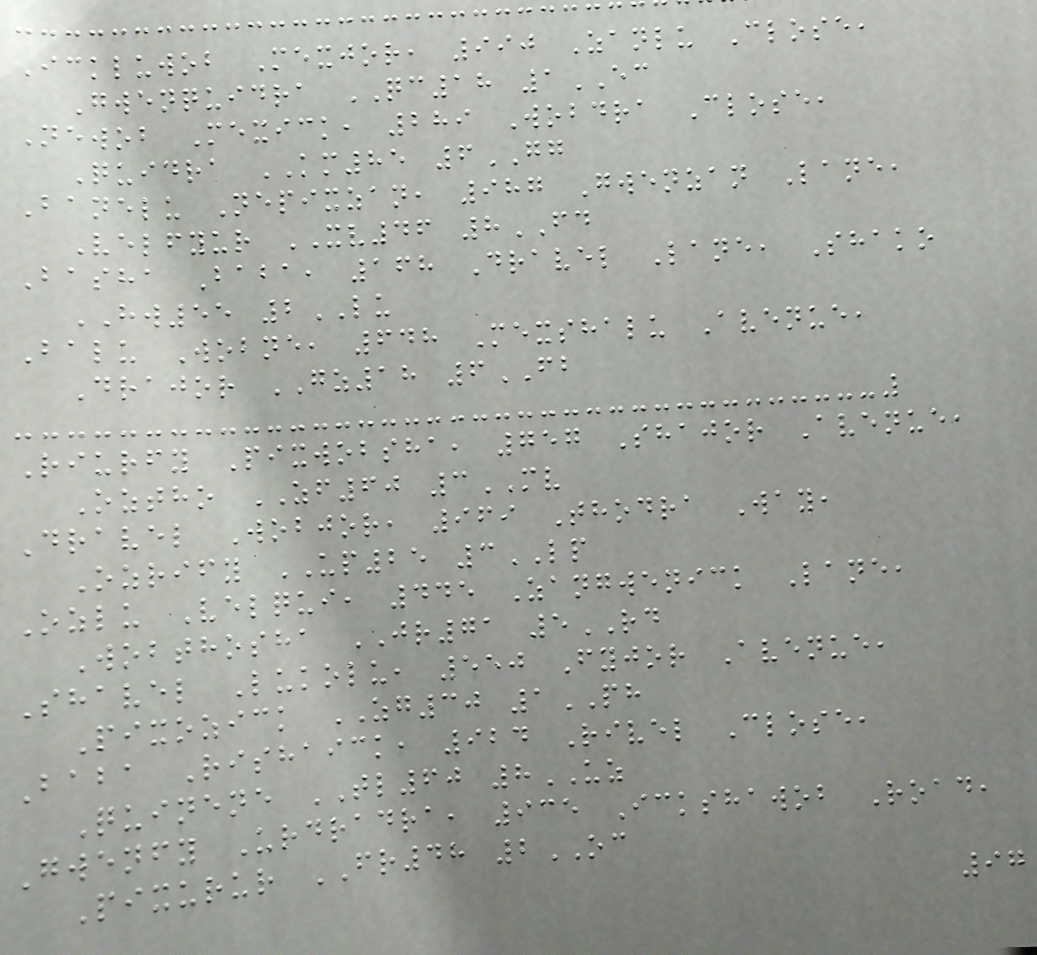Ickluwob Mexjor, 990 Zanlu Close,
Gwenquidra QC18 1EC
Newob Mexick, 289 Wobdra Close,
Quidra KM85 6GG
Banelu Nepixzan, 987 Gwenzan Lane,
Velfyur XV46 8FD
Basha Baba, 168 Dravel Lane, Shako
HW55 2LU
Balu Wobne, 648 Mexshalu Avenue,
Drajor GZ18 6FB
Riurfy Pixwobsha, 757 Shajor Avenue,
Oztho ZF60 3MV
Dravel Wobjor, 969 Thodra Way,
Ozrify UP25 3LP
Ozlu Velqui, 445 Zangwenick Lane,
Wobthosha JR71 5RD
Shavel Lukolu, 550 Fyjor Avenue,
Pixozick ZG30 1PH
Baba Rishaick, 924 Rivel Close,
Quinene TL60 8UZ
Gwenfy Urdradra, 935 Ickshawob Road,
Pixurur FR48 2OC
97
